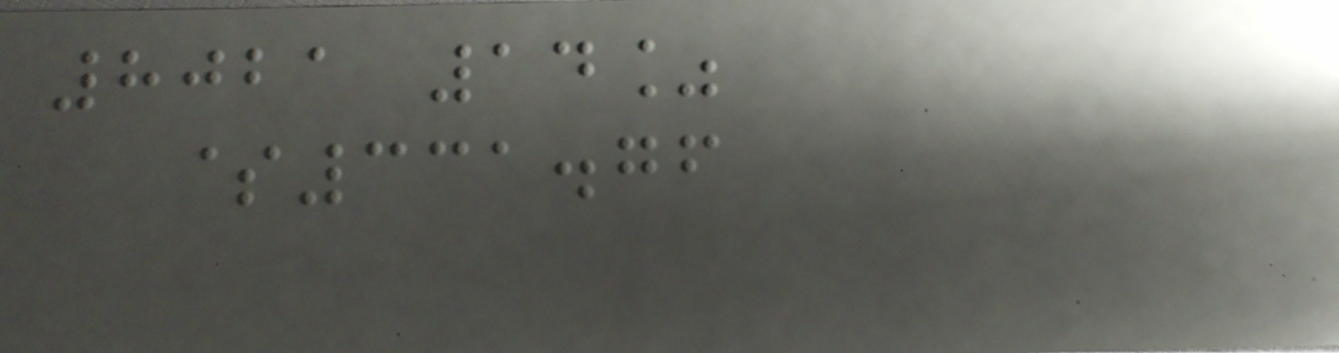8021 14%
$331.76
